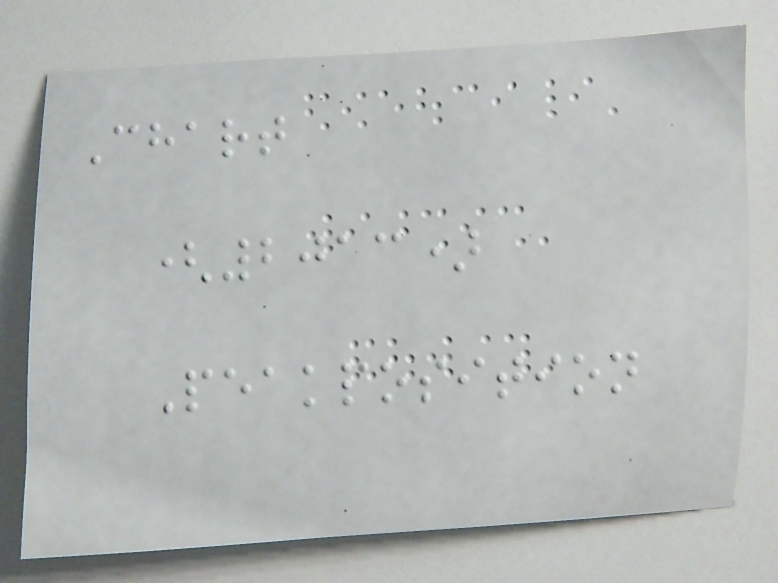Chart
(2013)
Peakposition
